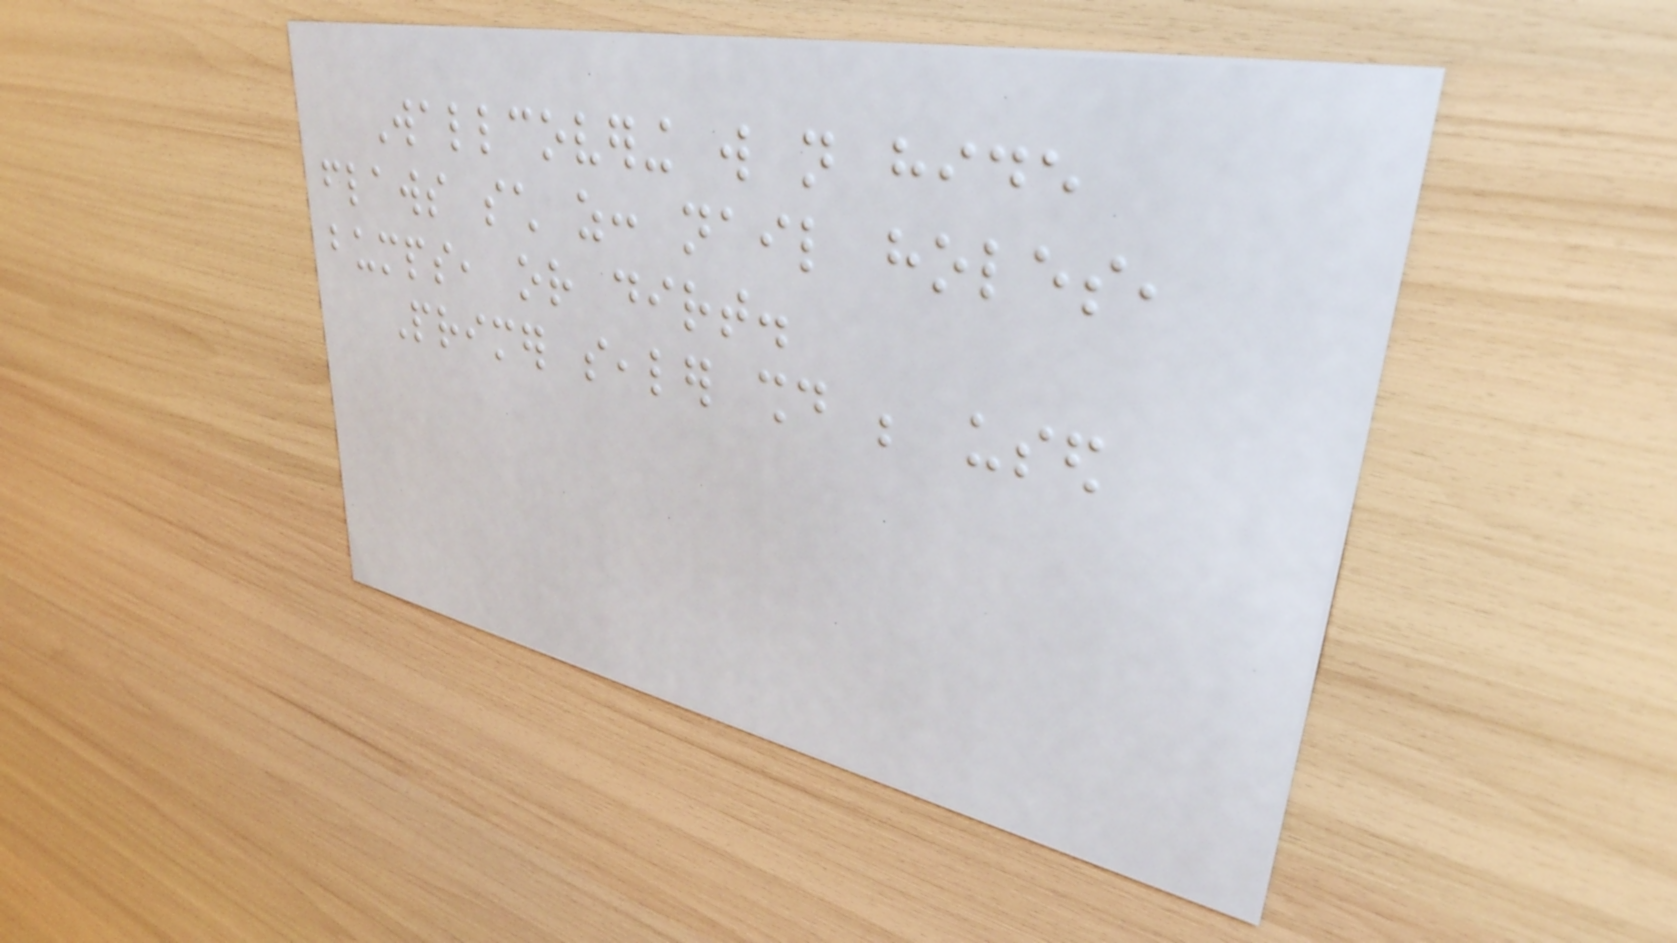Wallcovering will not hide
flaws such as: nail holes,
bumps, or dirt.
Primer sealer should be used
